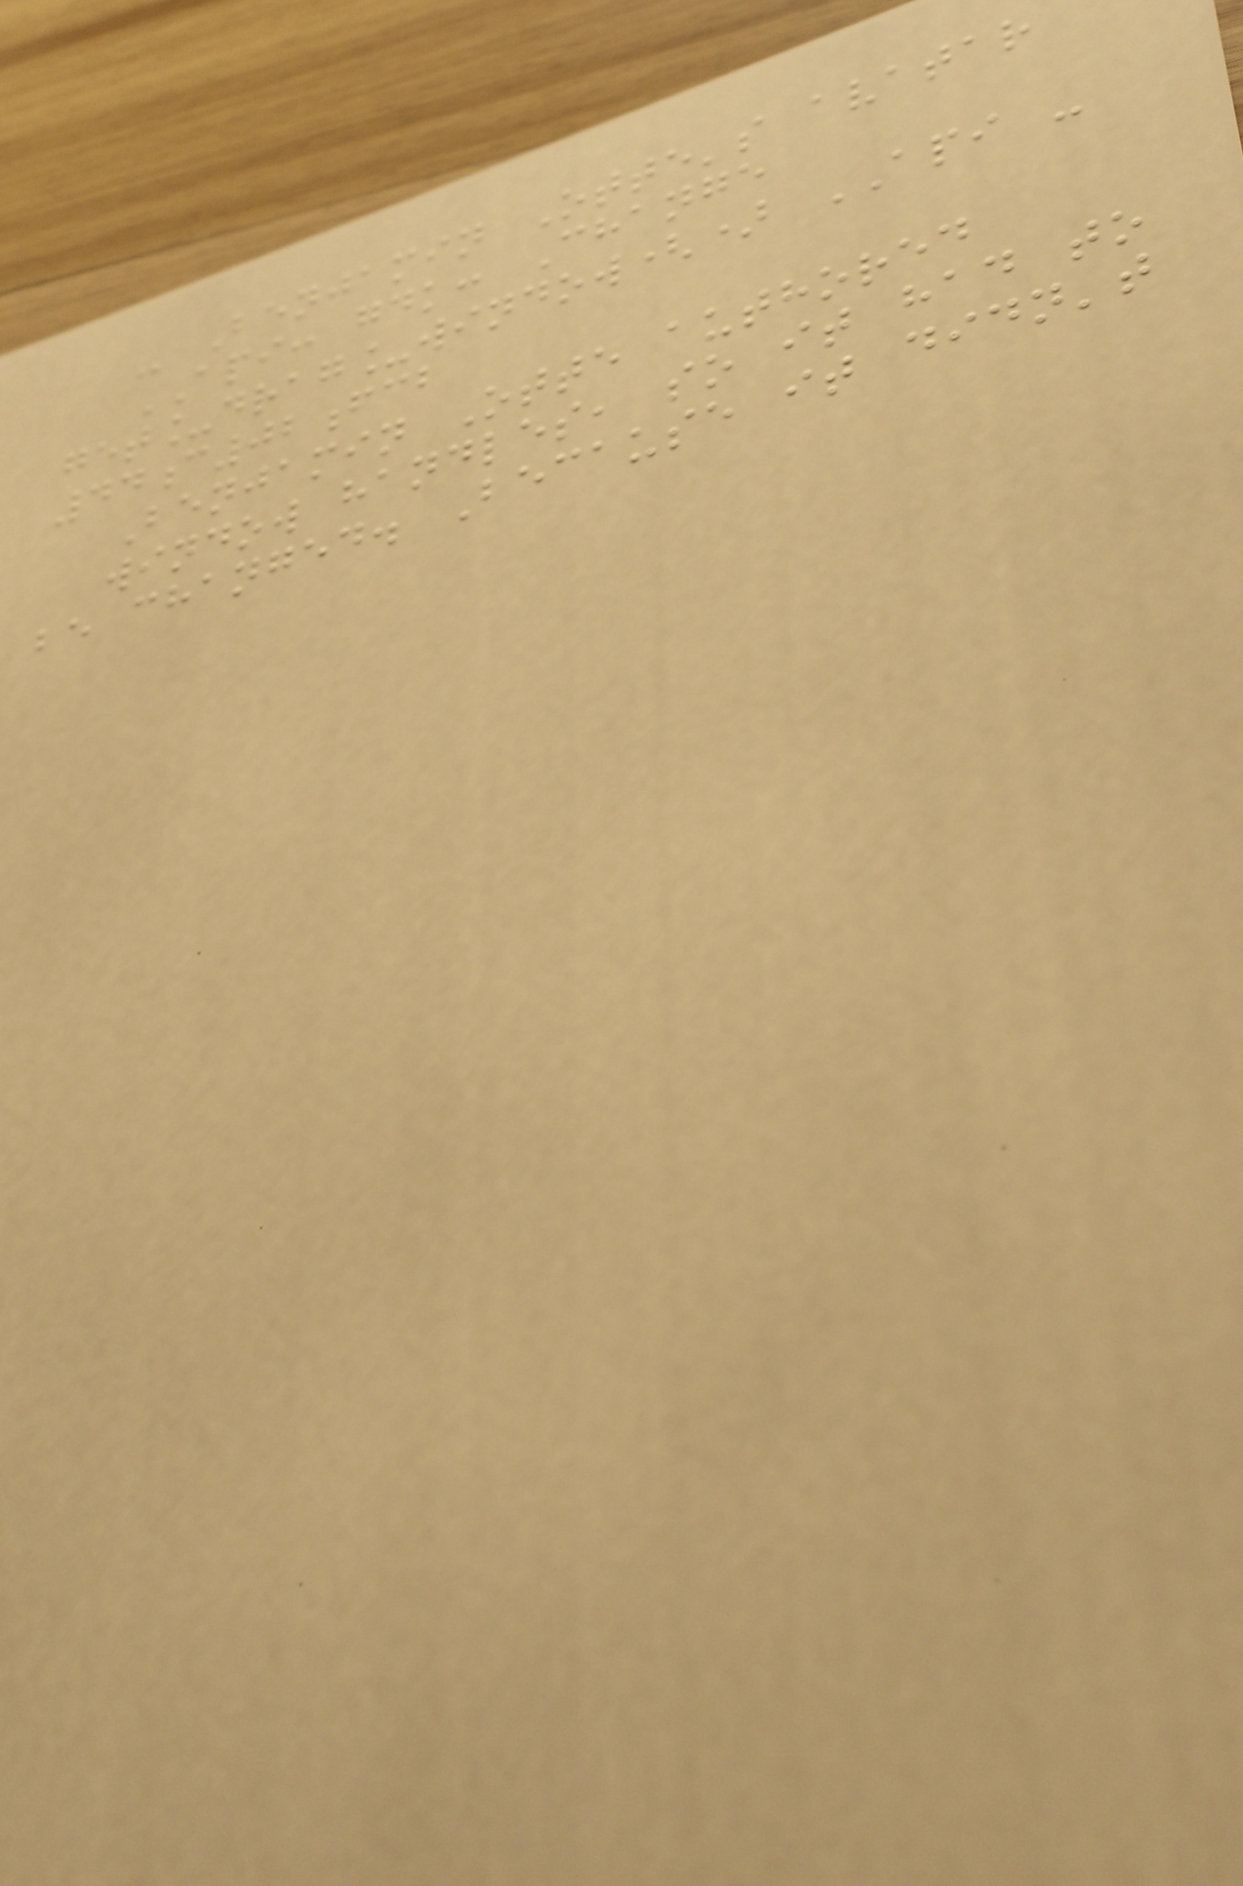- Benjamin Otte's avatar
API: gdk: Change
get_drag_window() API -
44c02fcb
Benjamin Otte authored
window handles, so it had to
be changed. Because it didn't
